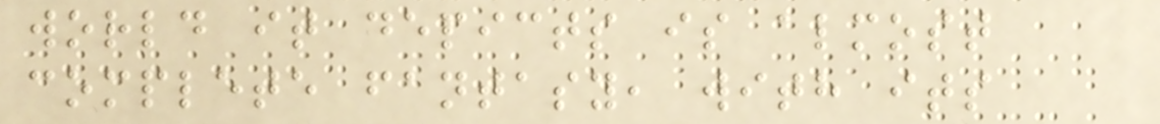world it depicts is almost
complete fantasy, with its
